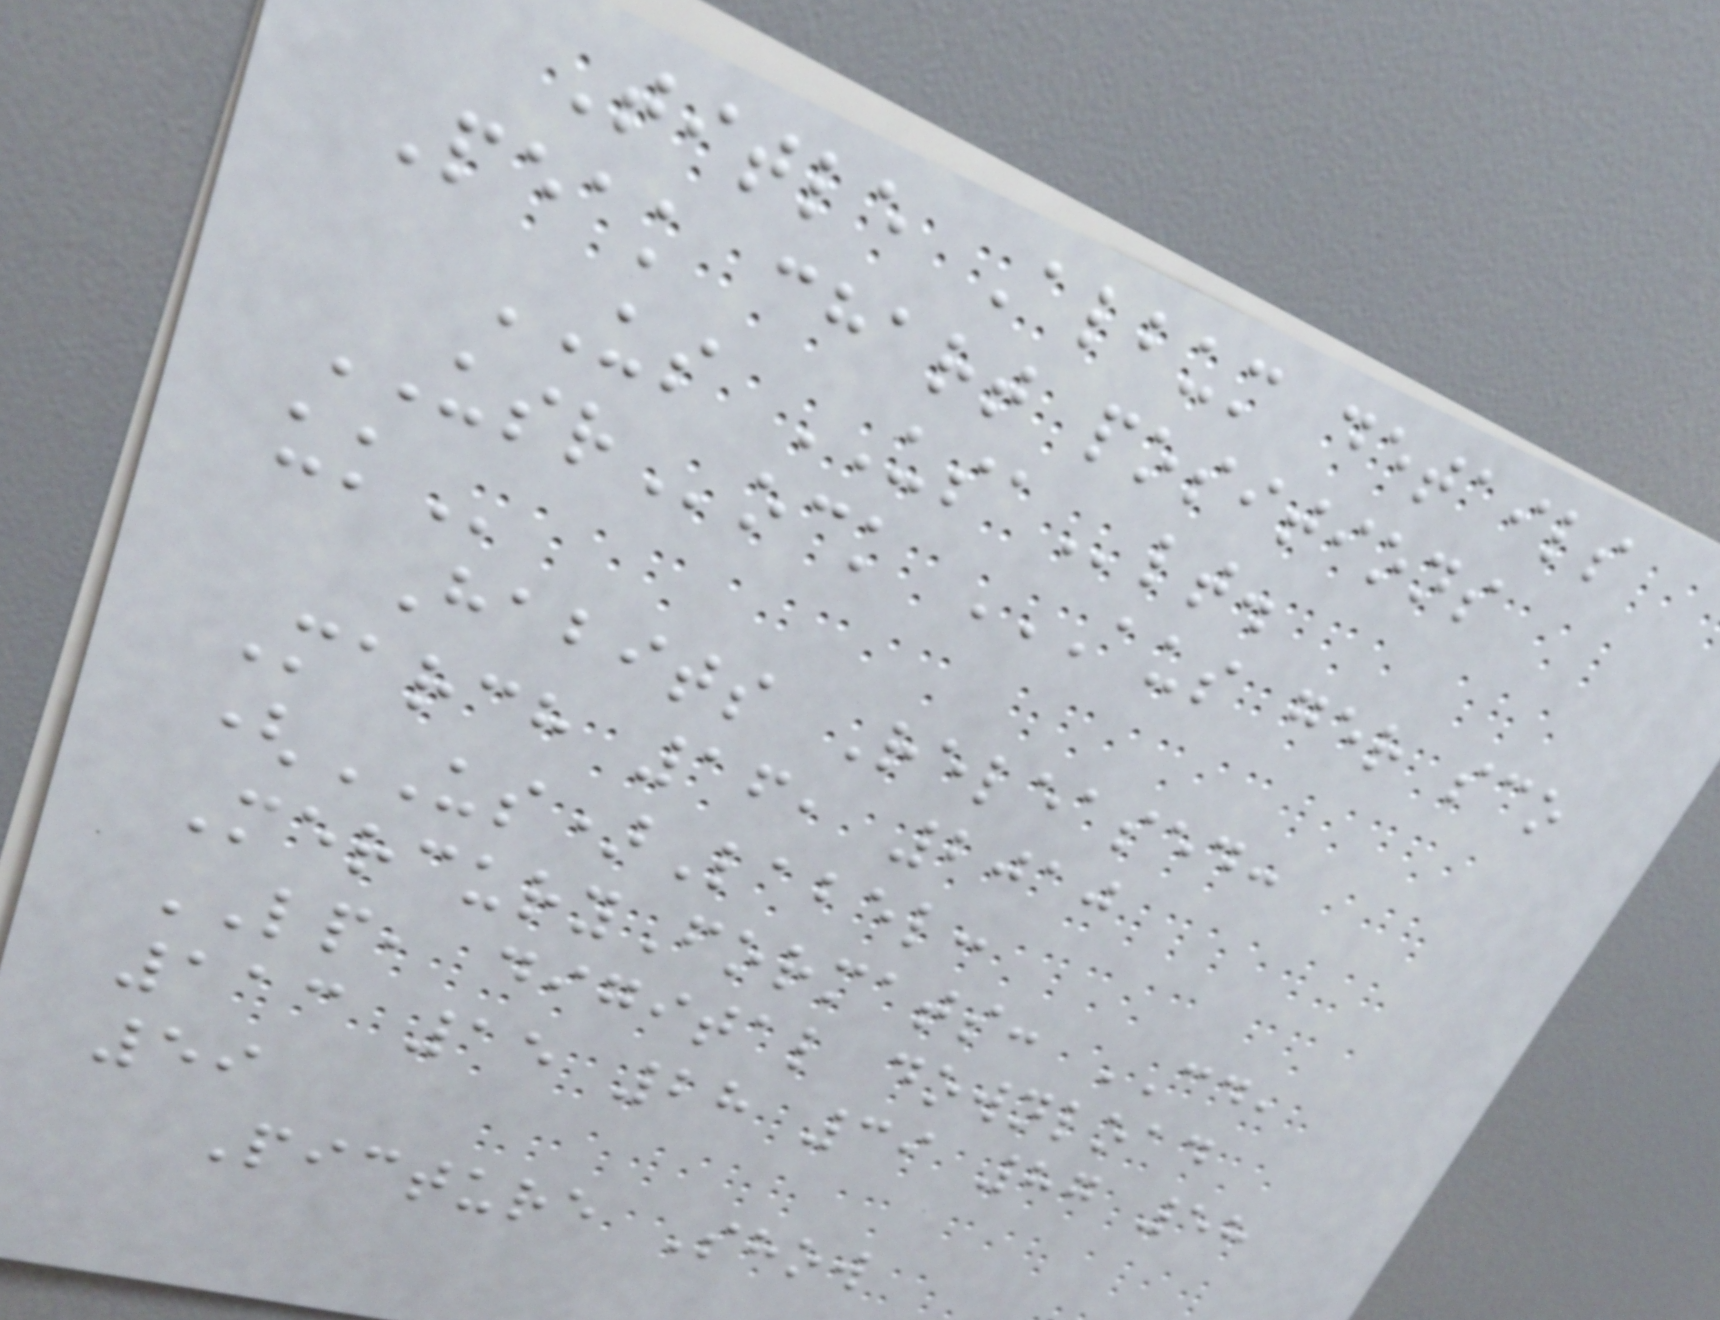Title Album details
Peak chart positions
US USAlt.
USRock AUS GER SCO
UK
Habits Released:
March 16, 2010
(US)Label:
MercuryFormats: CD,
LP, digital download
113 15 28 39 87 58
59
Picture Show
